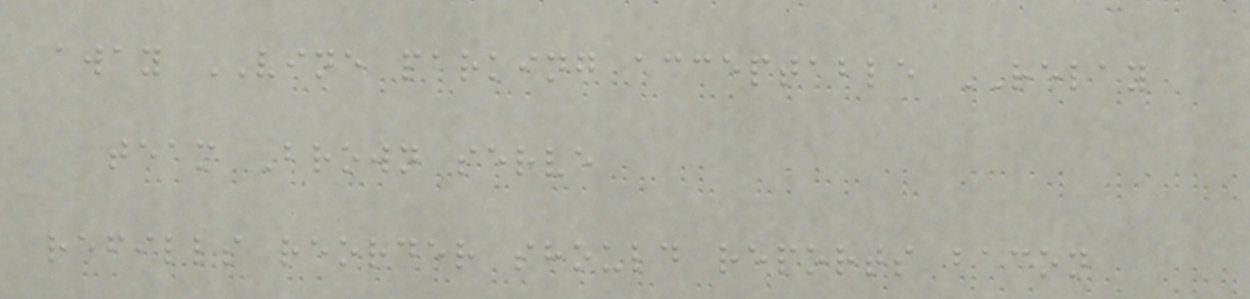away VINE parking acceptable RELAY
team Brown serve
refills reorder should reports bacon
